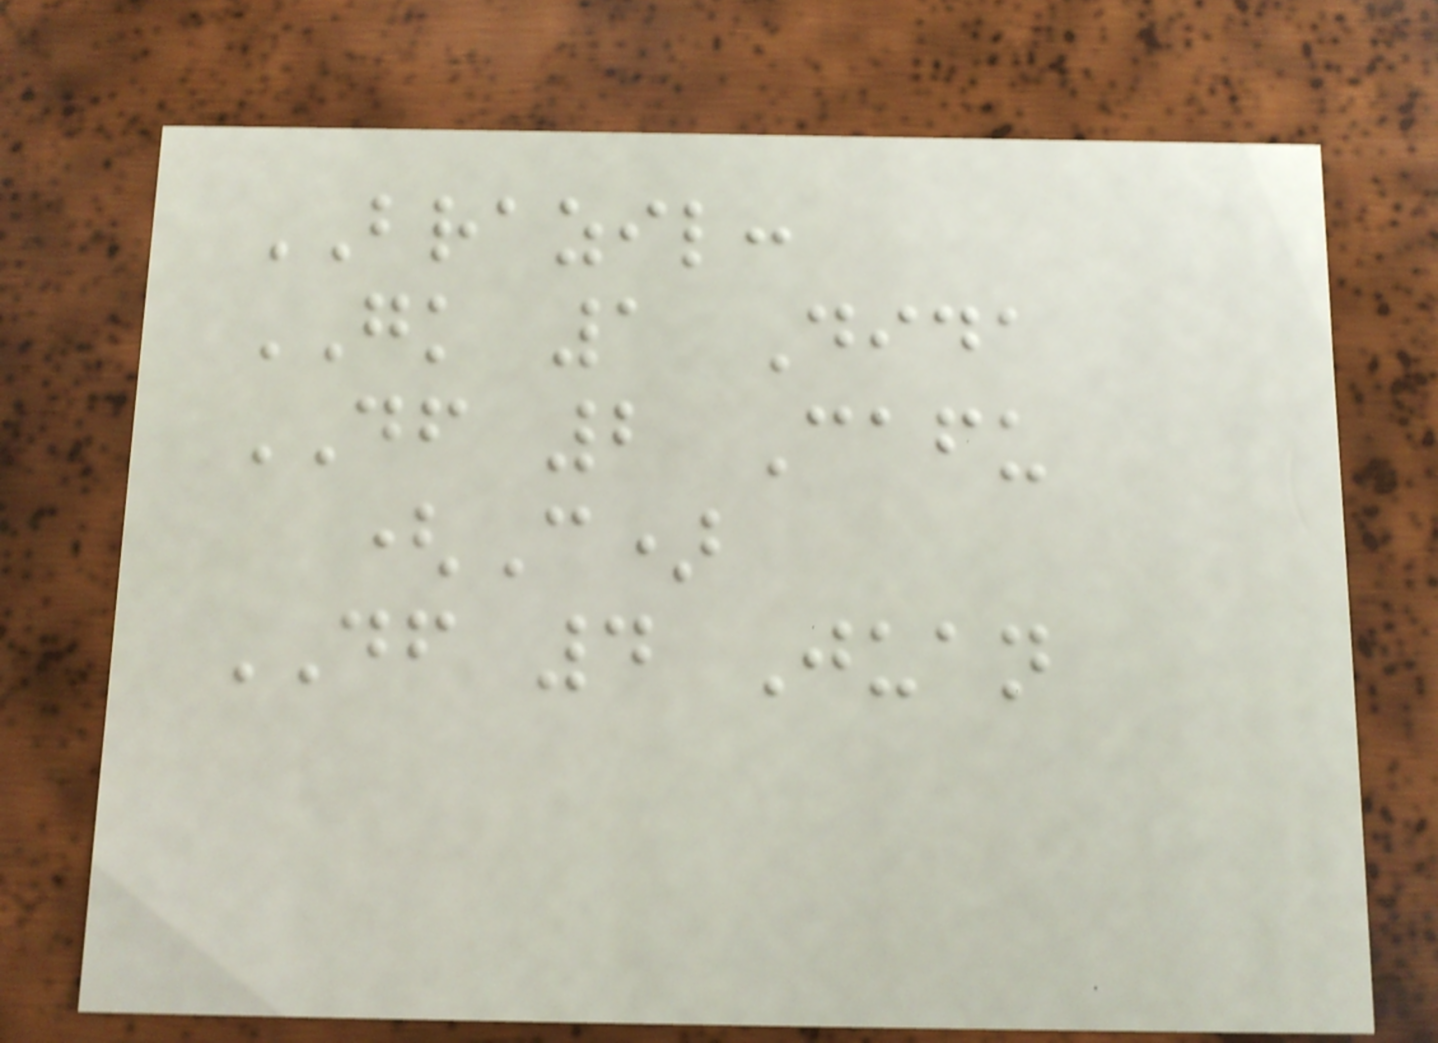BRAZIL:
GK 1 Dida
DF 2 Cafu
(C)
DF 4 Juan
